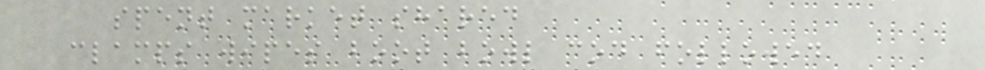spent market shared
clamps wipes boot bowl cod followed
